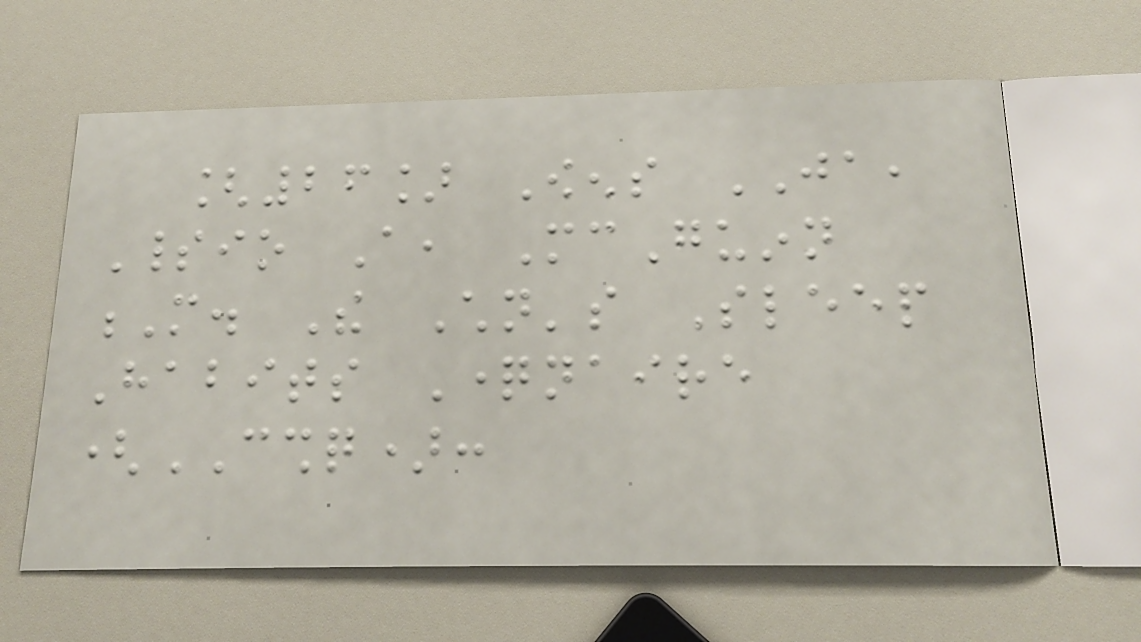[26] Owens JA,
Spiritio A, McGuinn
M. The Children's Sleep
Habits Questionnaire
(CSHQ):
